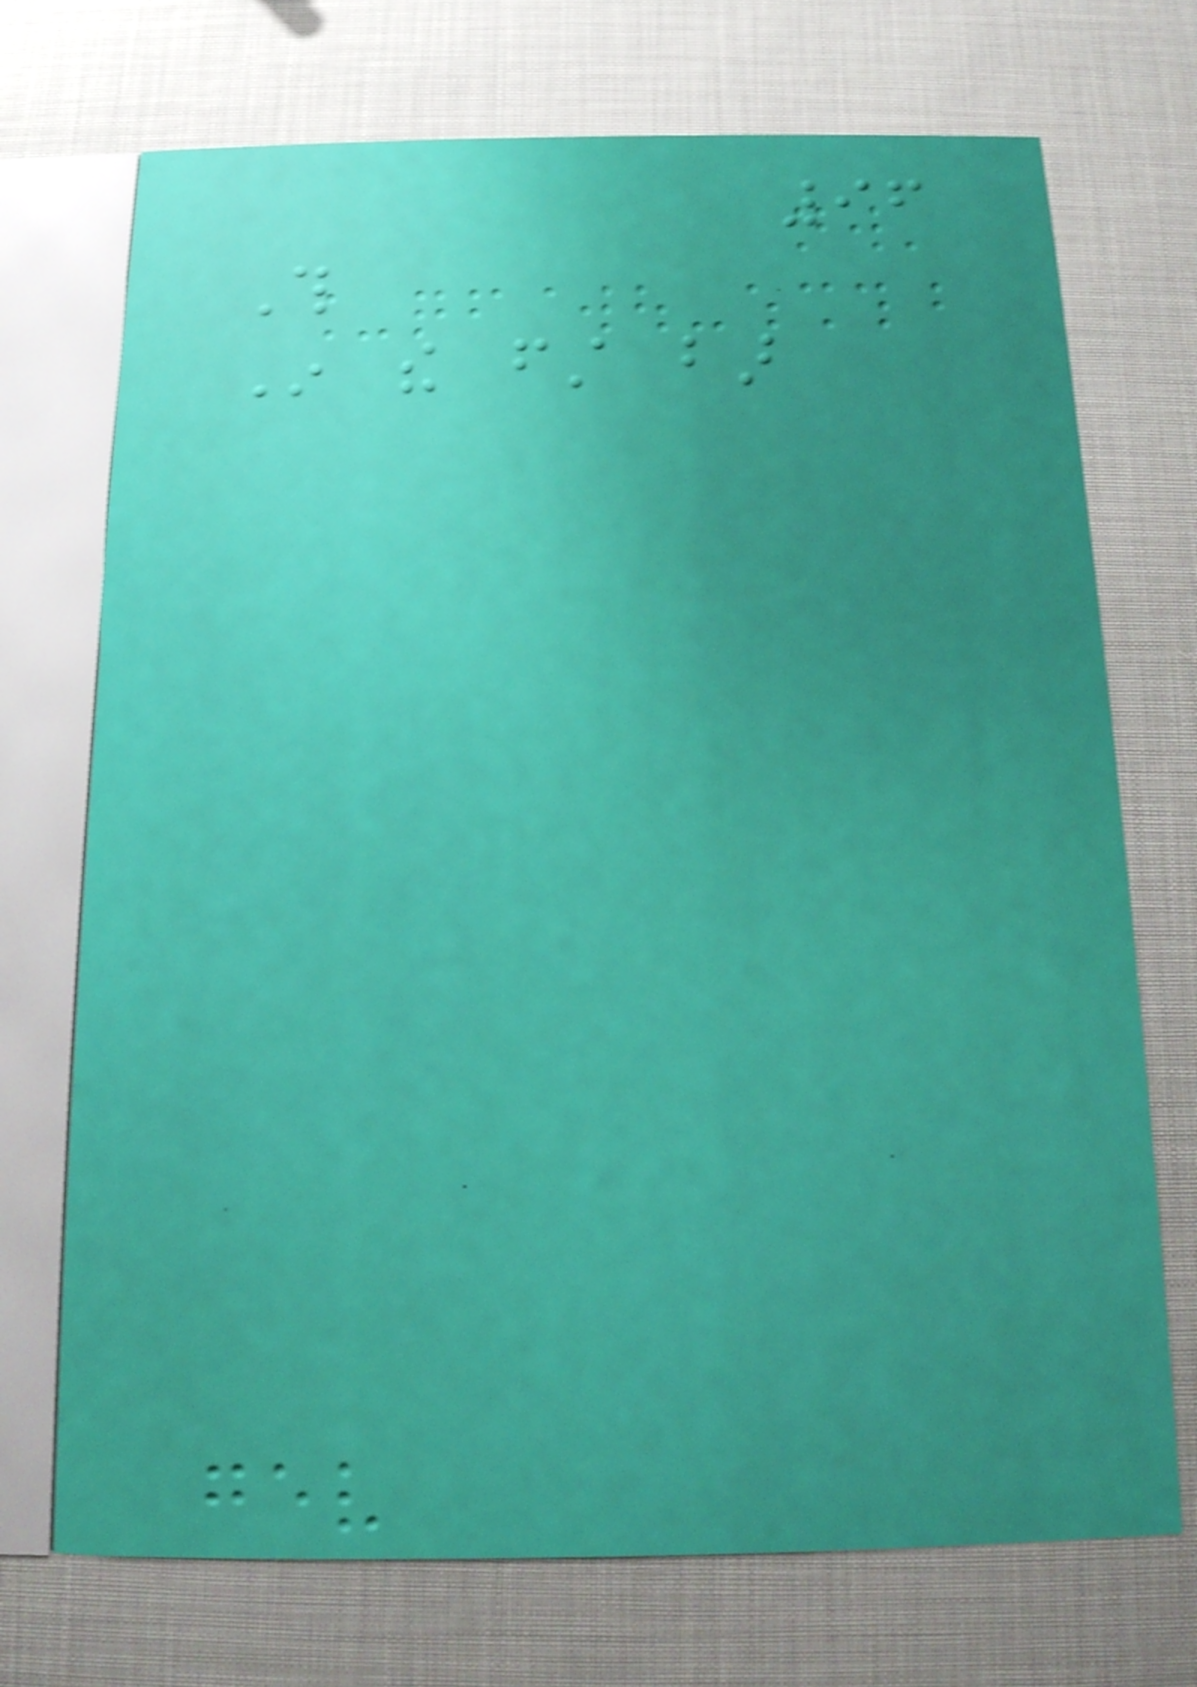96
This
In the first bar
